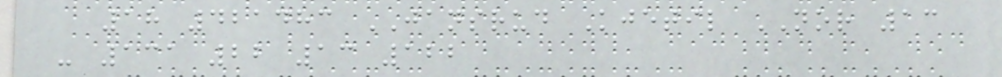18 421483 JANSRUD Kjetil NOR 13
- 131 22 13 122
